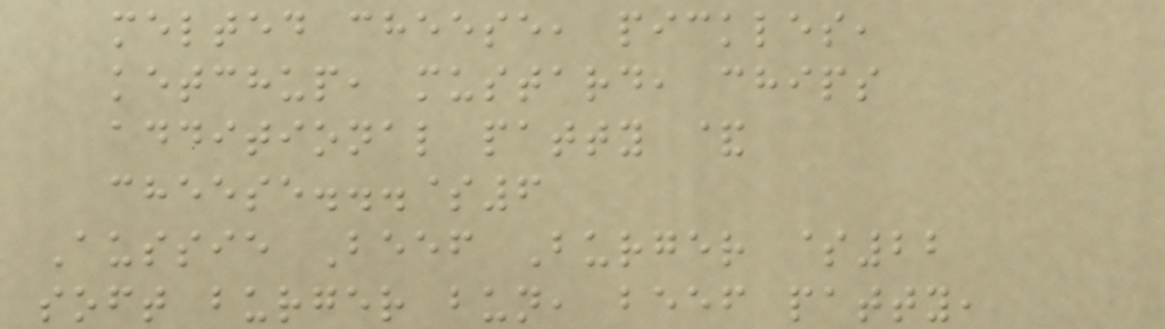melted cheese, pickles,
ketchup, mustard, chips
additional patty &
cheese...$6
Aussie Beef Burger $22
soft burger bun, beef patty,
